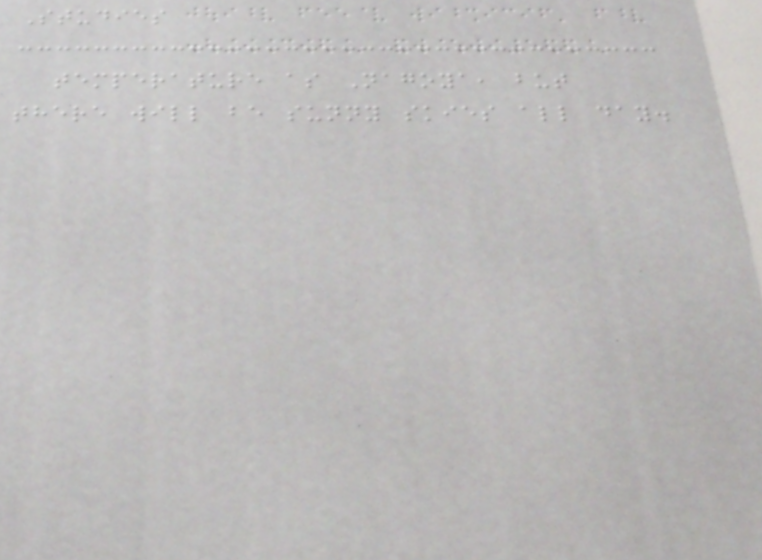Studies
temperature as Nagoya, but
there will be sunny skies all day.
